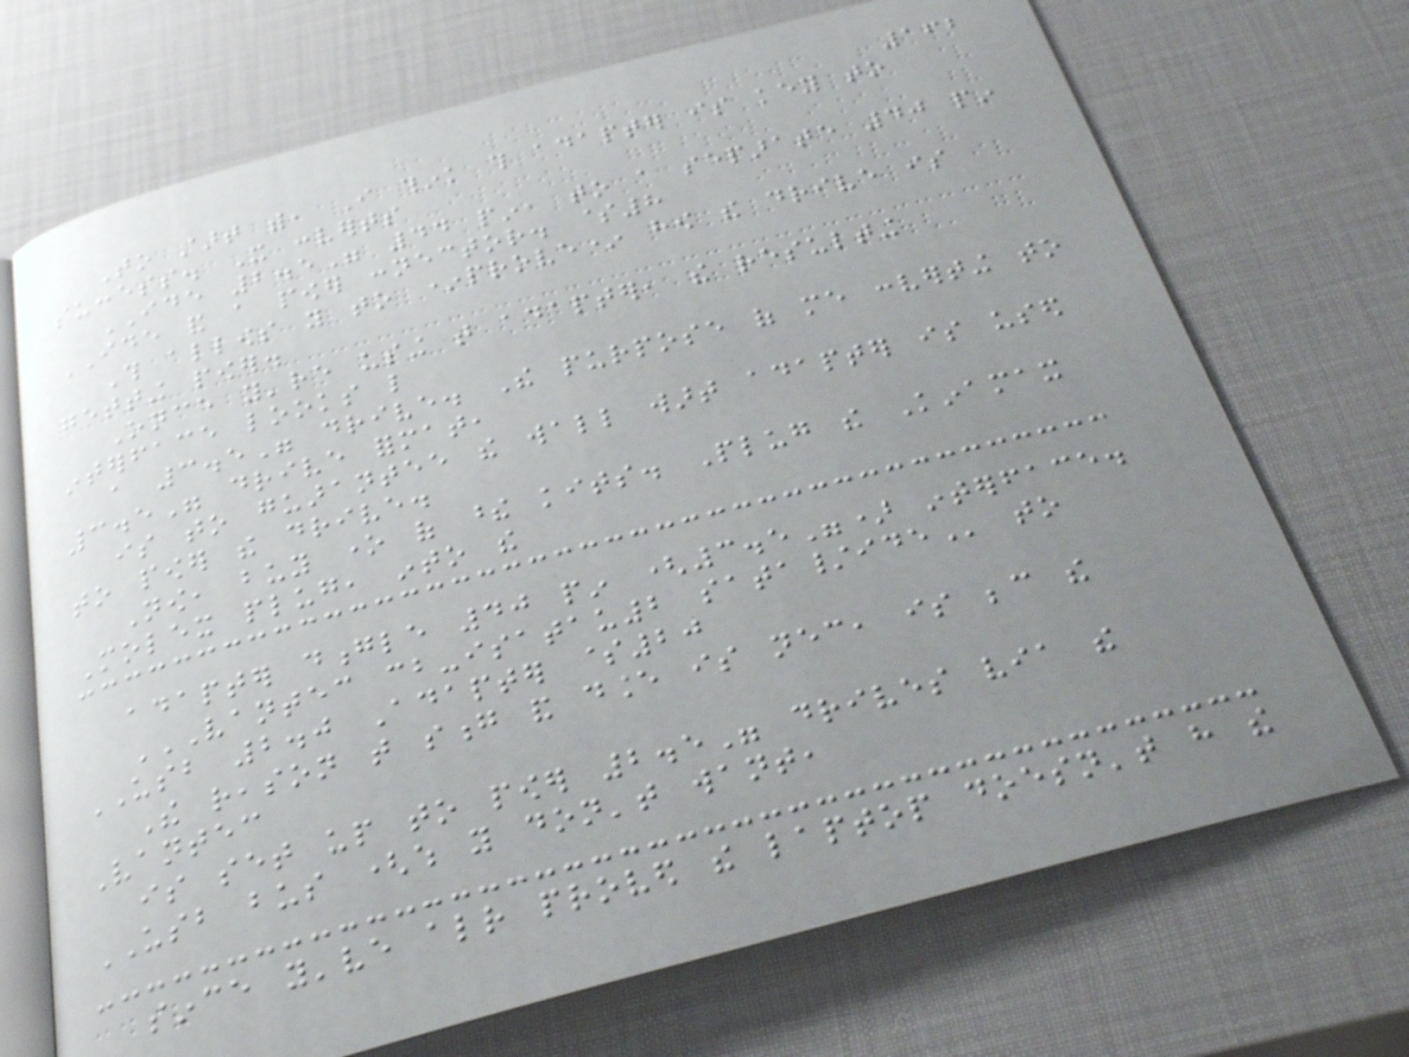162
To start with, I think this adapter is key to
success. It converts
IDE 2.5" 44 pin, to a separate 40 pin
IDE and a power connector. $8
This allows you to *prove* how the drive is
getting power.
Once you're using that adapter, the resulting
interface looks like
a 3.5" drive. The purpose of me converting to
3.5" drive format,
is to guarantee the wall wart adapter is used
to power the drive.
Now, buy one of these kits. Plug the Kinamax
Molex plug, into the
adapter dongle 40 pin (3.5") interface.
VANTEC CB-ISATAU2 SATA/IDE to
USB 2.0 Adapter $20
The reason that song and dance is necessary, is because the
Vantec
is set up to power 2.5" drives via the
USB bus (which you don't want,
since you've already proved the laptop doesn't have the
